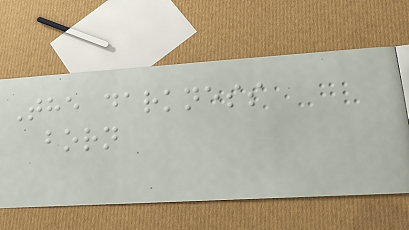The darkness
born
